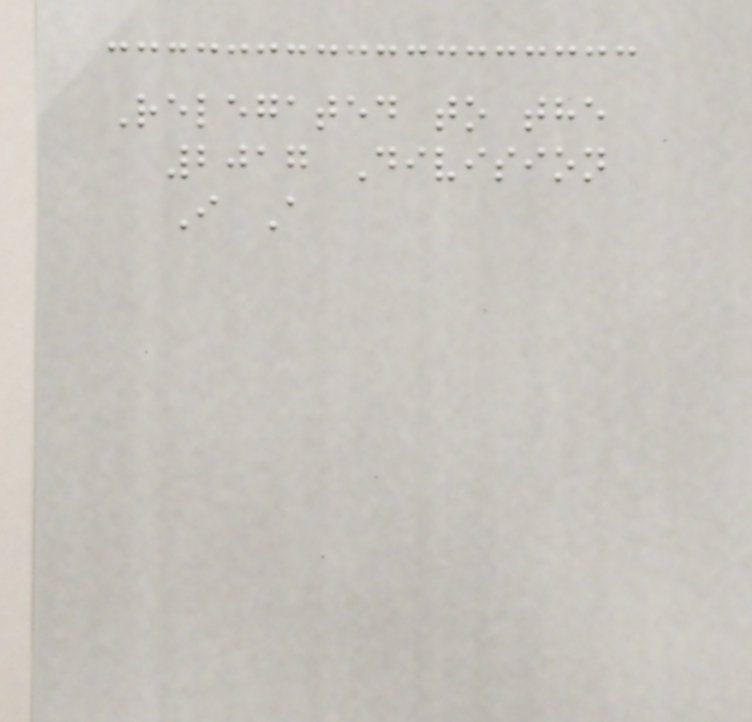Relegated to the
2017 Division
I A
